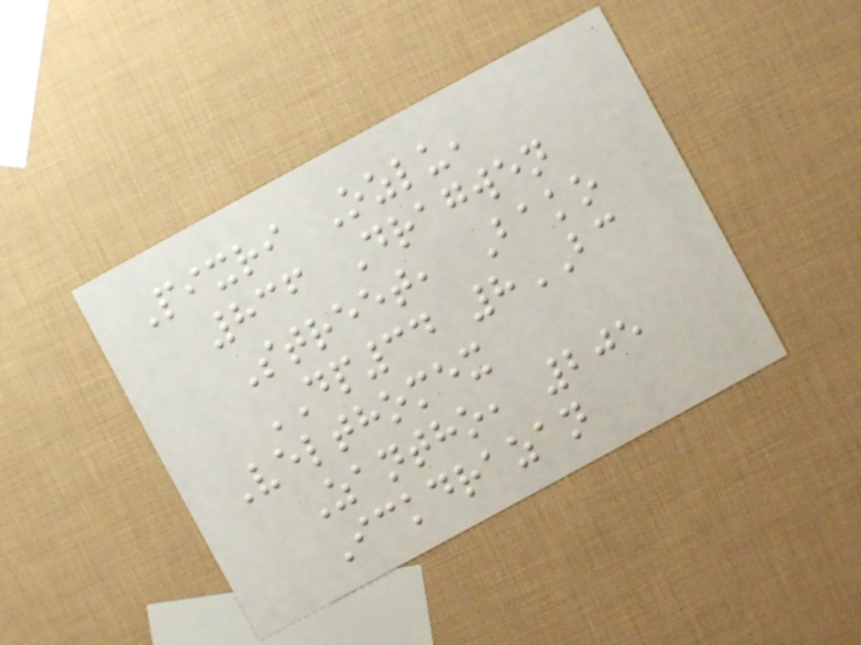Pixri Ozlu,
836 Dragwen
Street, Bako
DP34 8BC
Velthomex
Zantho, 205
Ickdrazan
